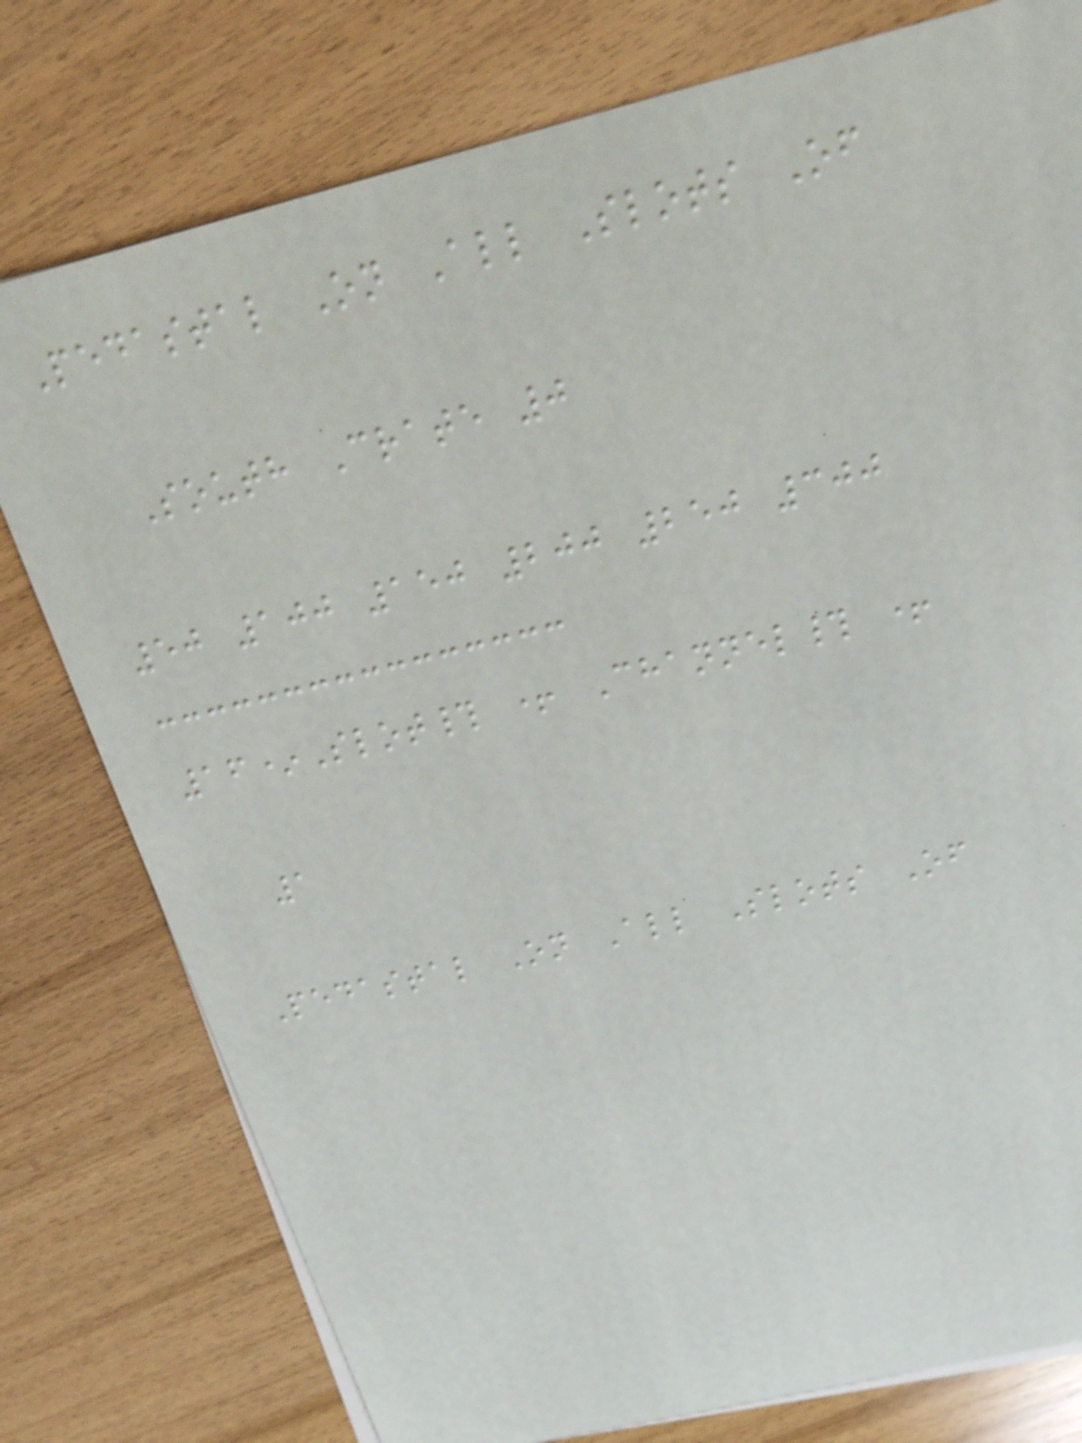Pedastal On All Slots Of
South Crate 0
50 100 150 200 250 300
16*Slot# + Channel# +
1
Pedastal On All Slots Of
